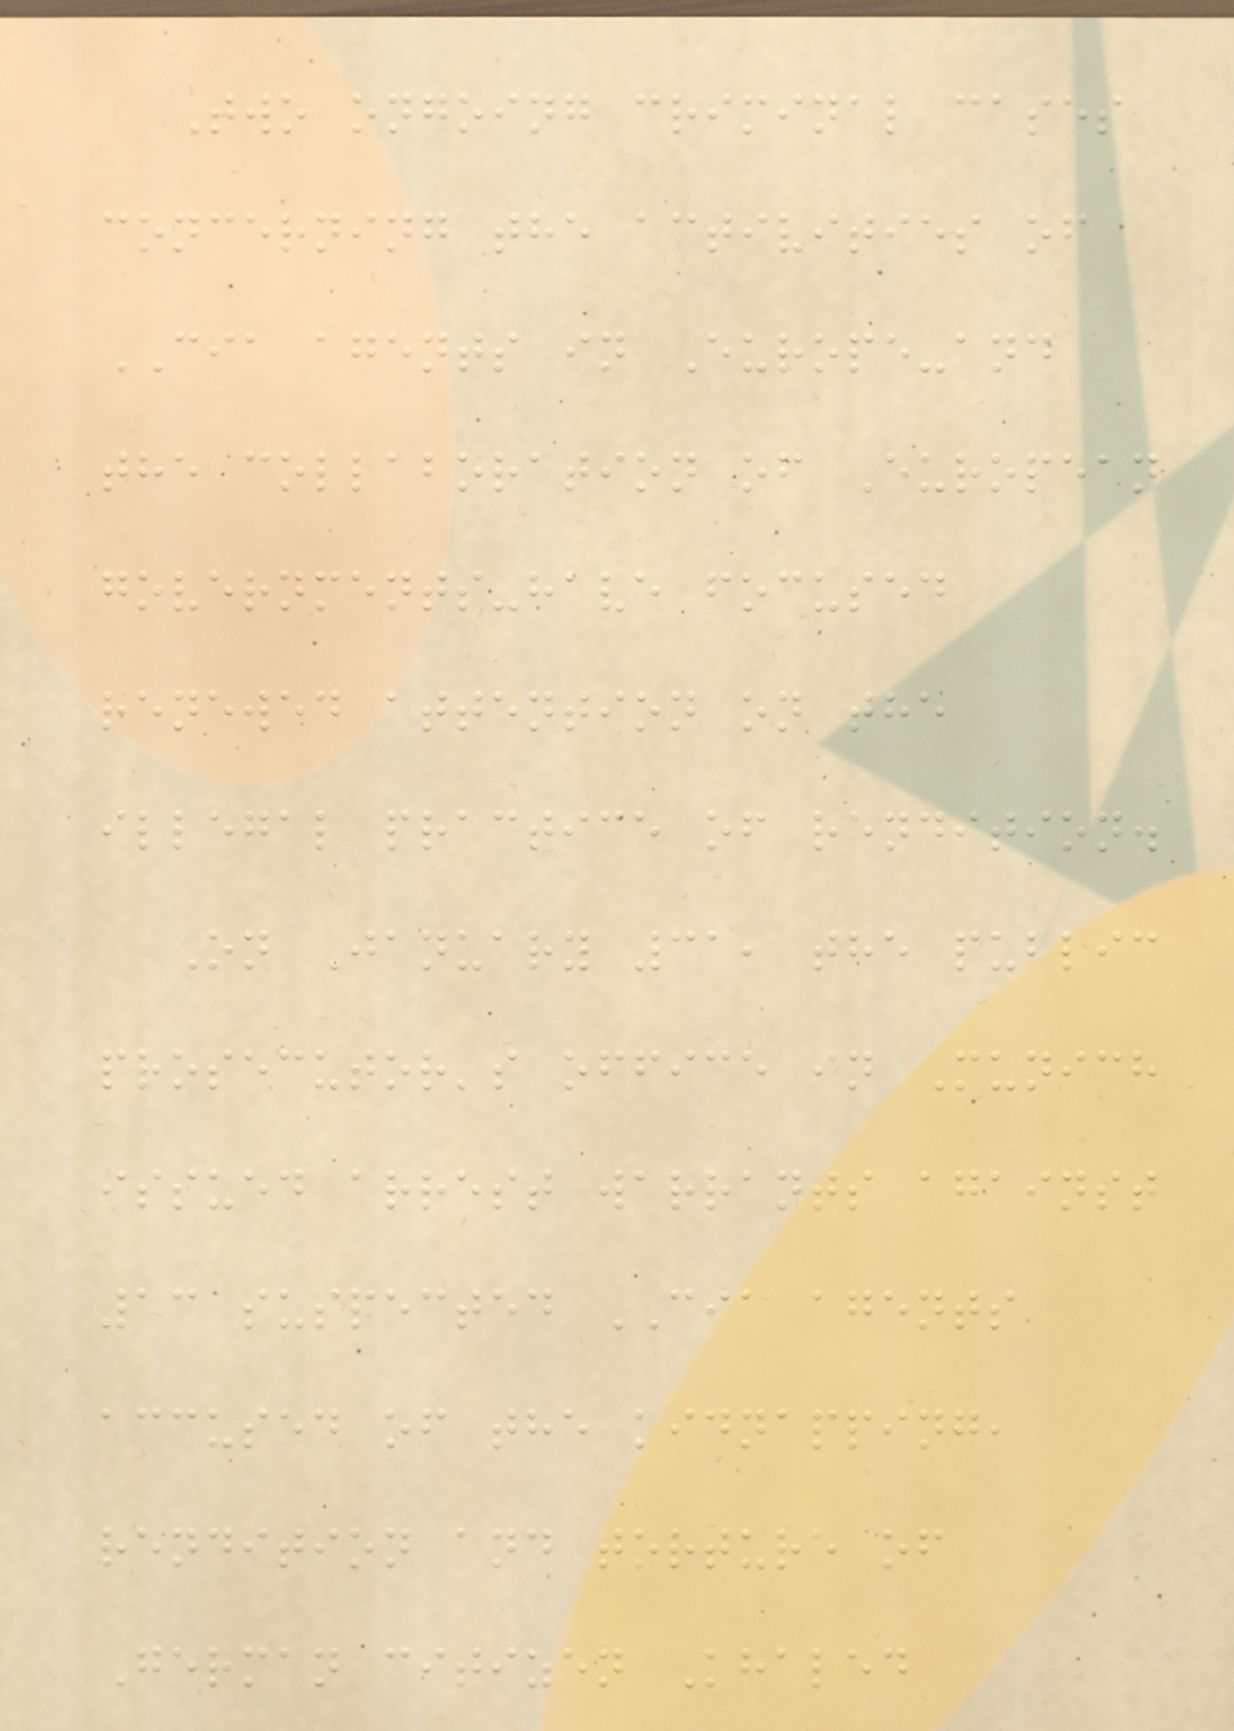Two ongoing criminal cases
concerning the activities of
CIA agents in Europe-and
the collaboration of European
governments-have focused
renewed attention on the
illegal practice of rendition.
On January 31, the public
prosecutor's office in Munich
issued arrest warrants against
13 suspected CIA agents
accused of the kidnapping,
rendition and torture of
German citizen Khaled
